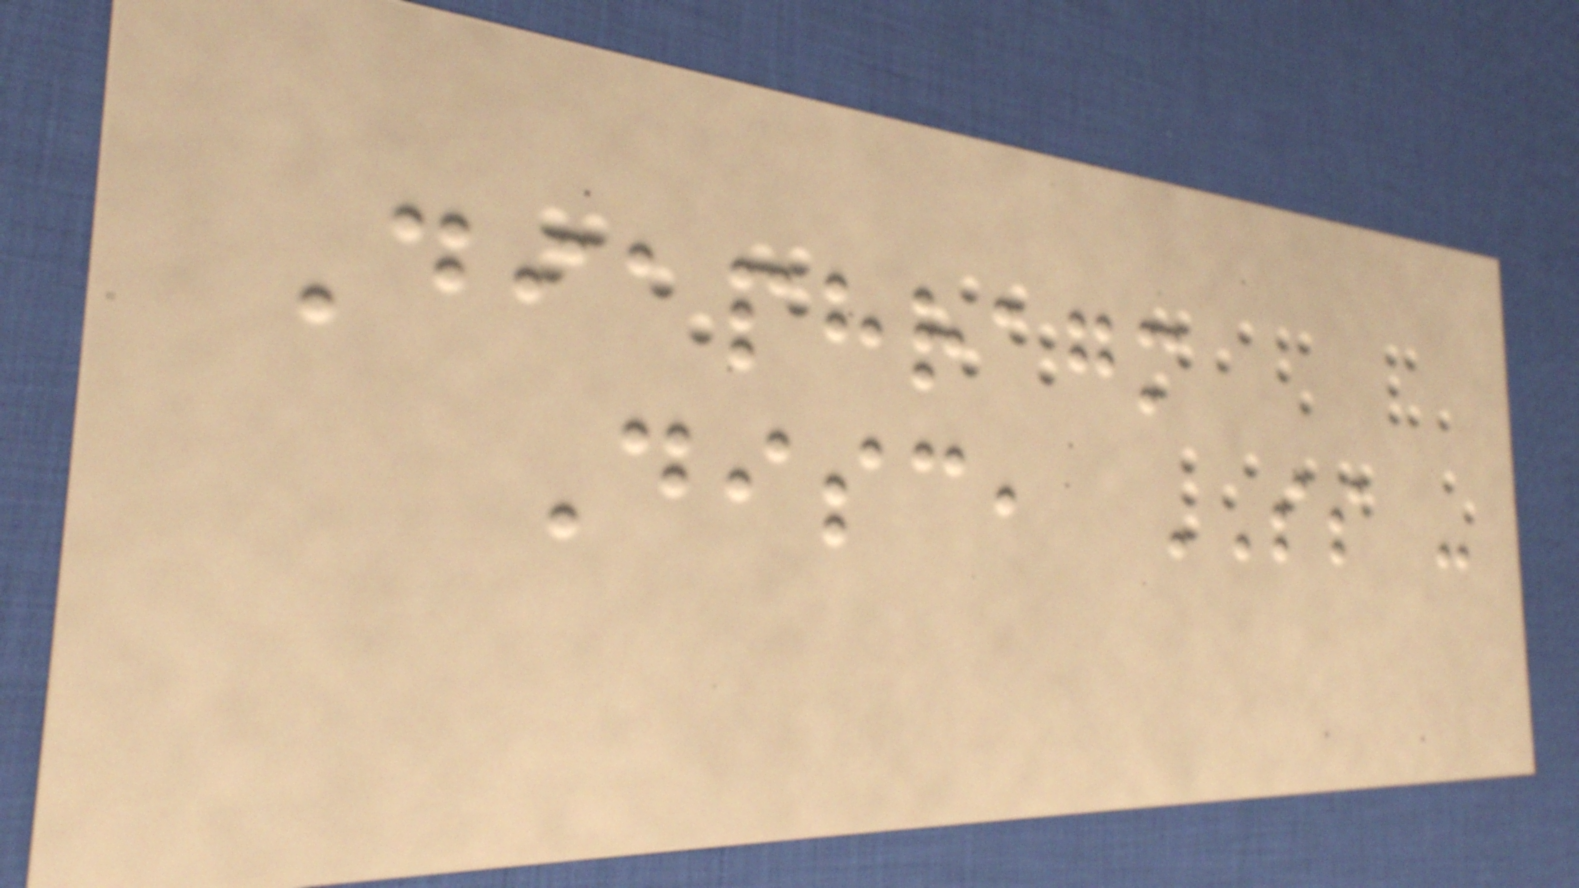Diaphragm
Disc, SS -
